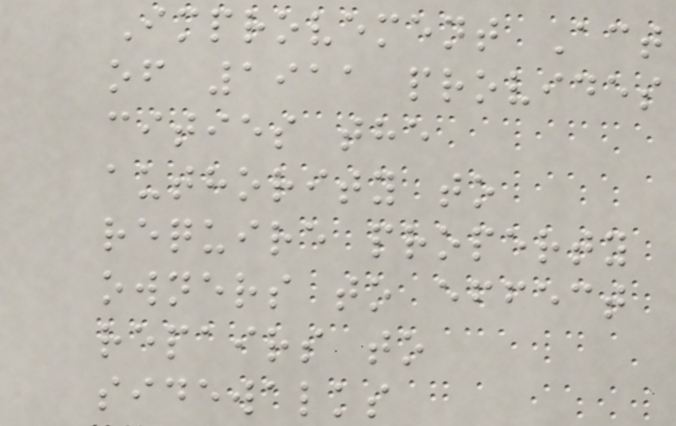Improvement Act
of 1911 provides
cities the
authority to
require property
owners to effect
repairs to
sidewalks
